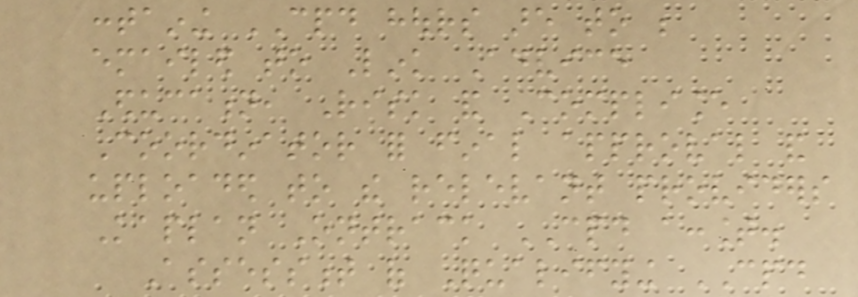containing CPD hours are to be
emailed to Link Advice
Education, Risk and Compliance
Coordinator for final approval and
uploaded to the relevant providers
Kaplan Ontrack CPD account.
Assessment of Qualifying CPD
